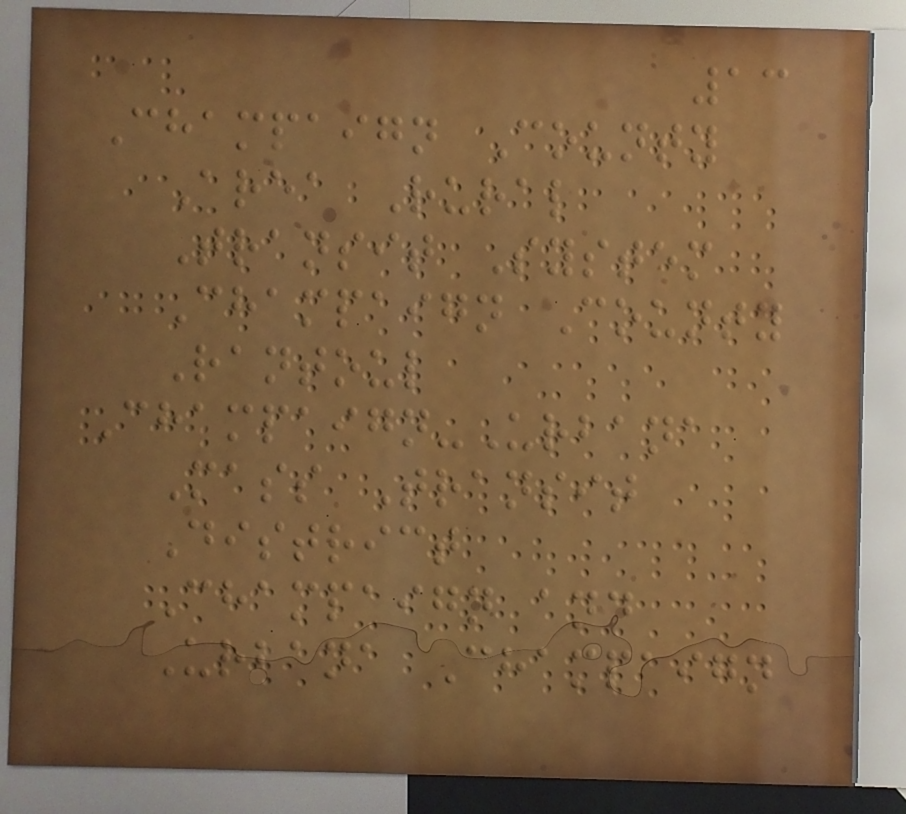13
Champaign County
Area Rural
Transit System
Champaign County
Rantoul
Champaign-Urbana
Mass Transit
District
Champaign and
Urbana Champaign
